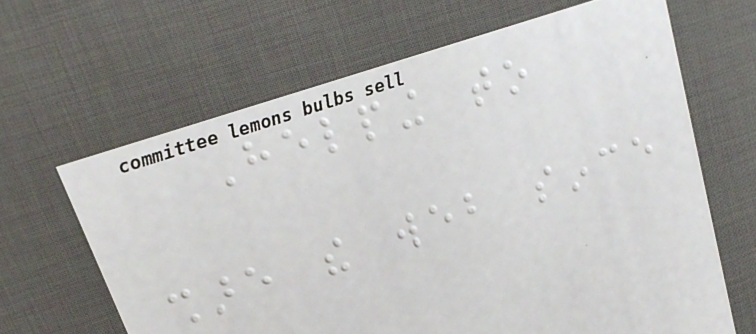Helping to
share the web since
